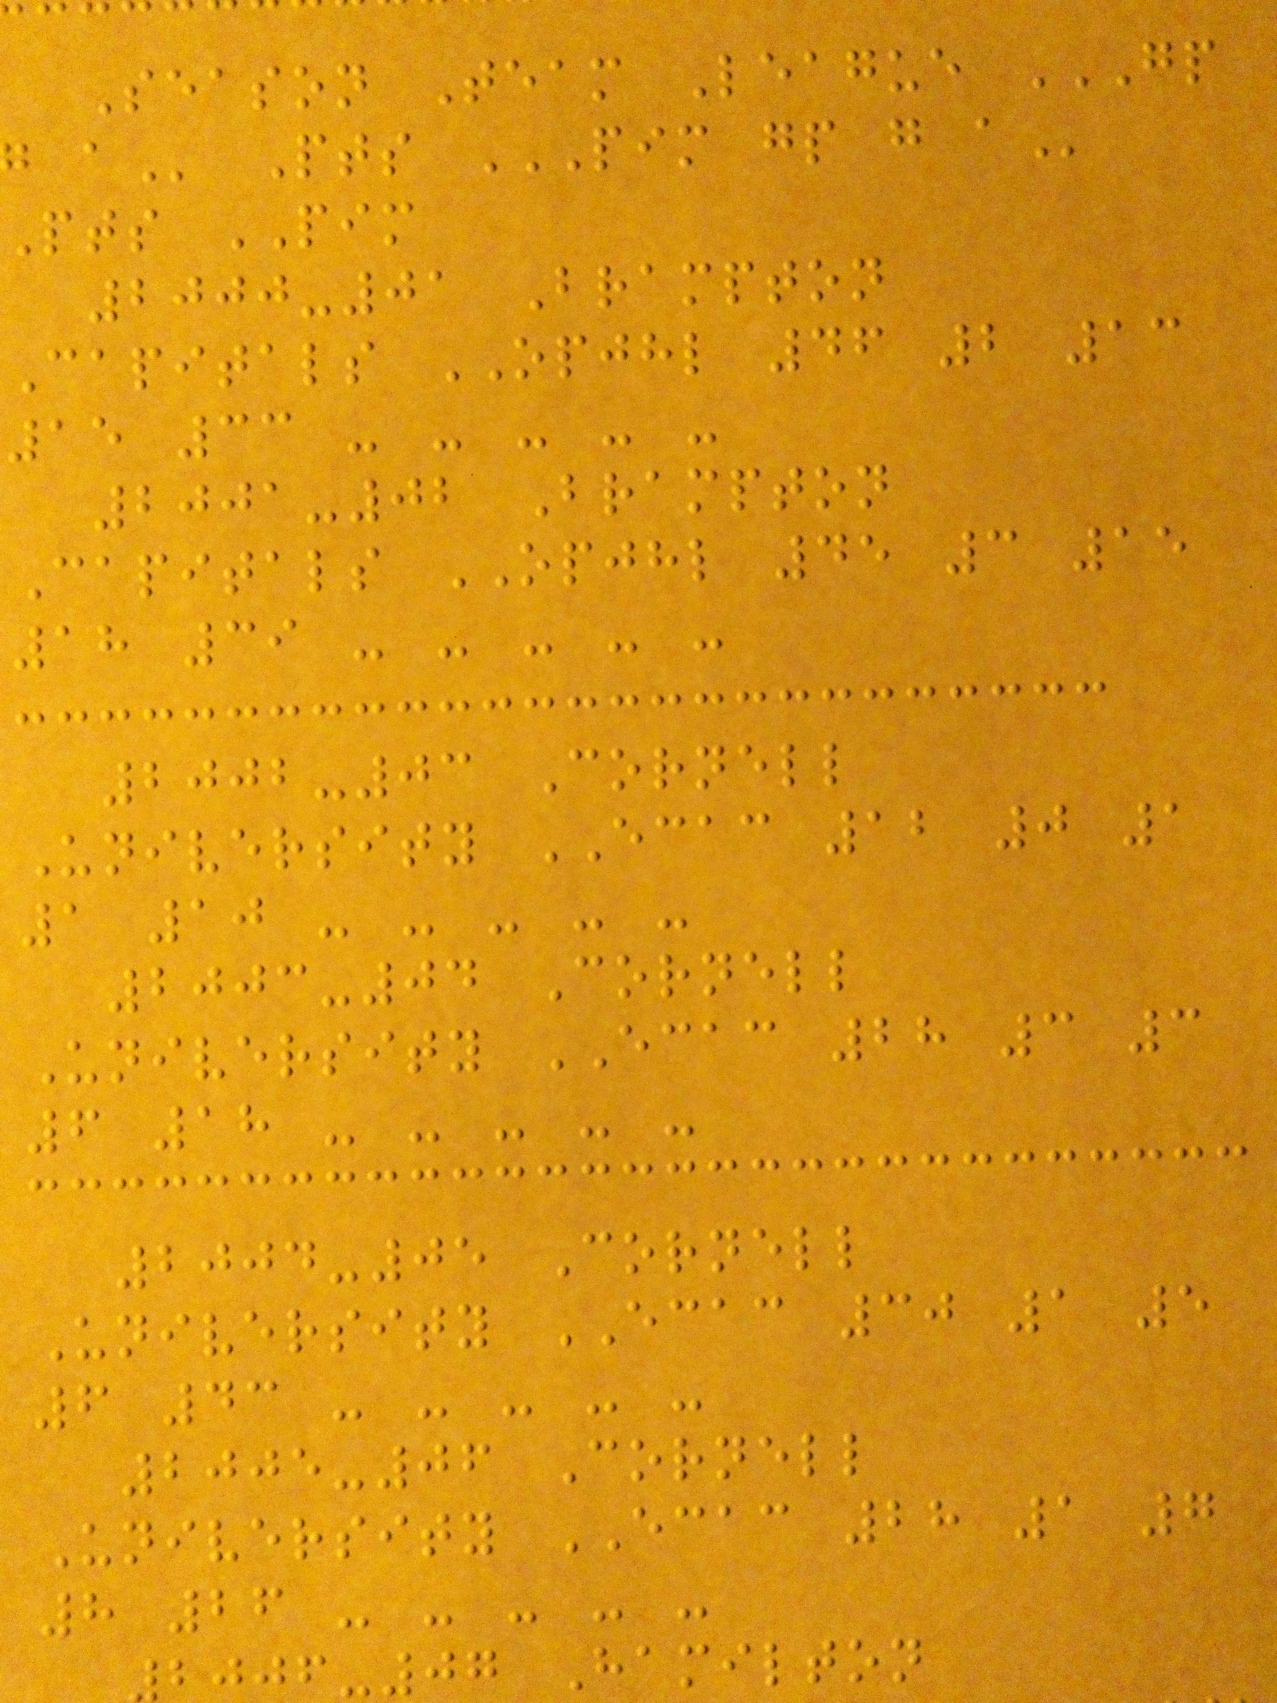Season Team League GP
Pts PIM
2000-01 Brampton
Capitals OPJHL 46 2 13
15 33 - - - - -
2001-02 Brampton
Capitals OPJHL 45 3 15
18 39 - - - - -
2002-03 Cornell
University ECAC 12 0 1
1 10 - - - - -
2003-04 Cornell
University ECAC 28 3 3
6 18 - - - - -
2004-05 Cornell
University ECAC 30 1 5
6 43 - - - - -
2005-06 Cornell
University ECAC 28 1 7
8 26 - - - - -
-07 Hamilton
